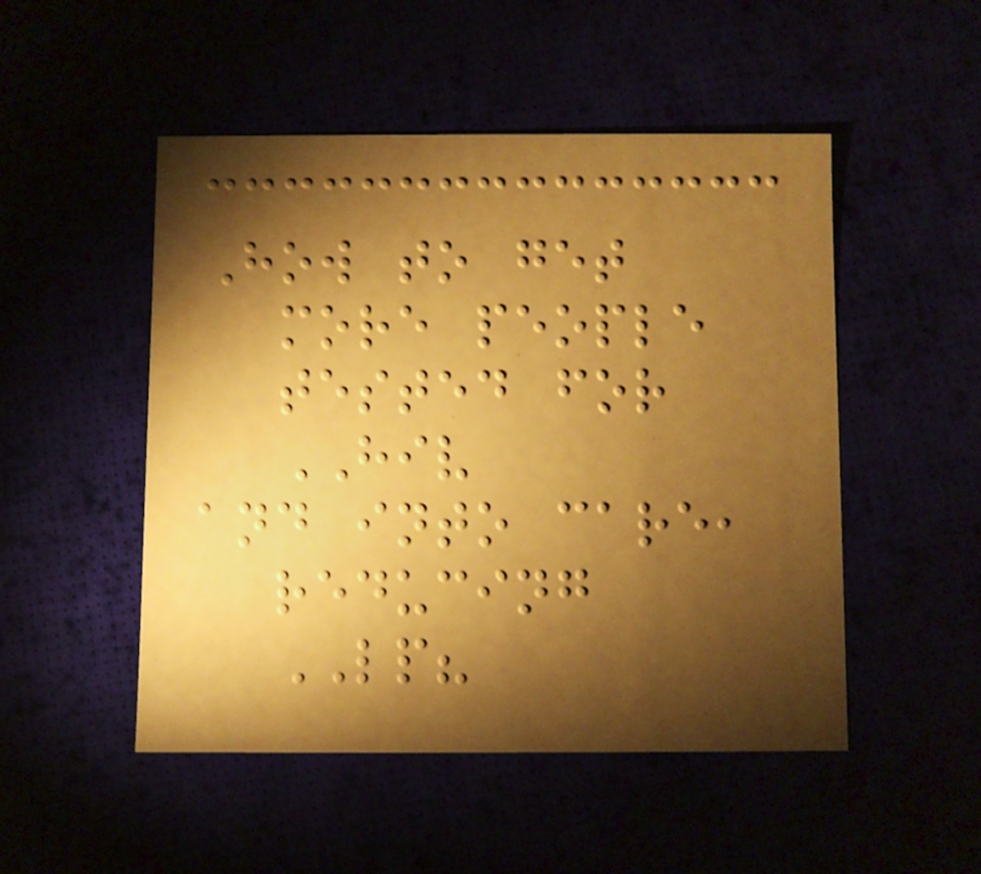How to get
more people
tested for
HIV
and into care,
reducing
LP?
